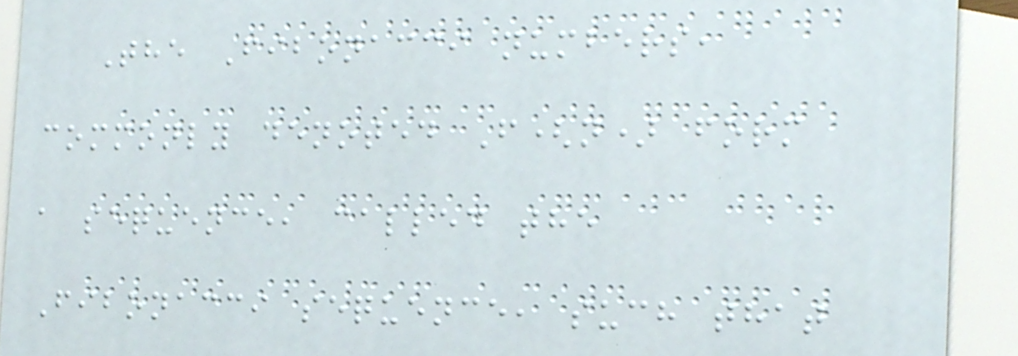The Fibonacci numbers,
commonly denoted F(n) form
a sequence, called the
Fibonacci sequence, such that
